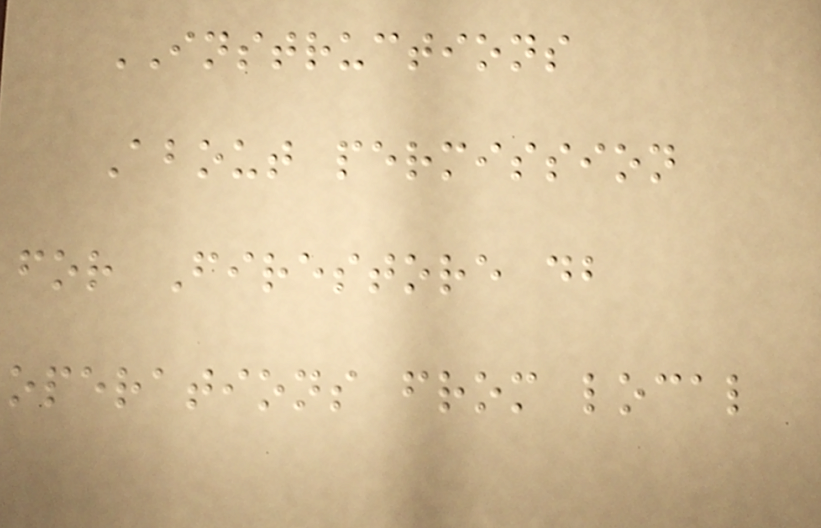INSTRUCTIONS
About permission
for Firestore db
operations from local
